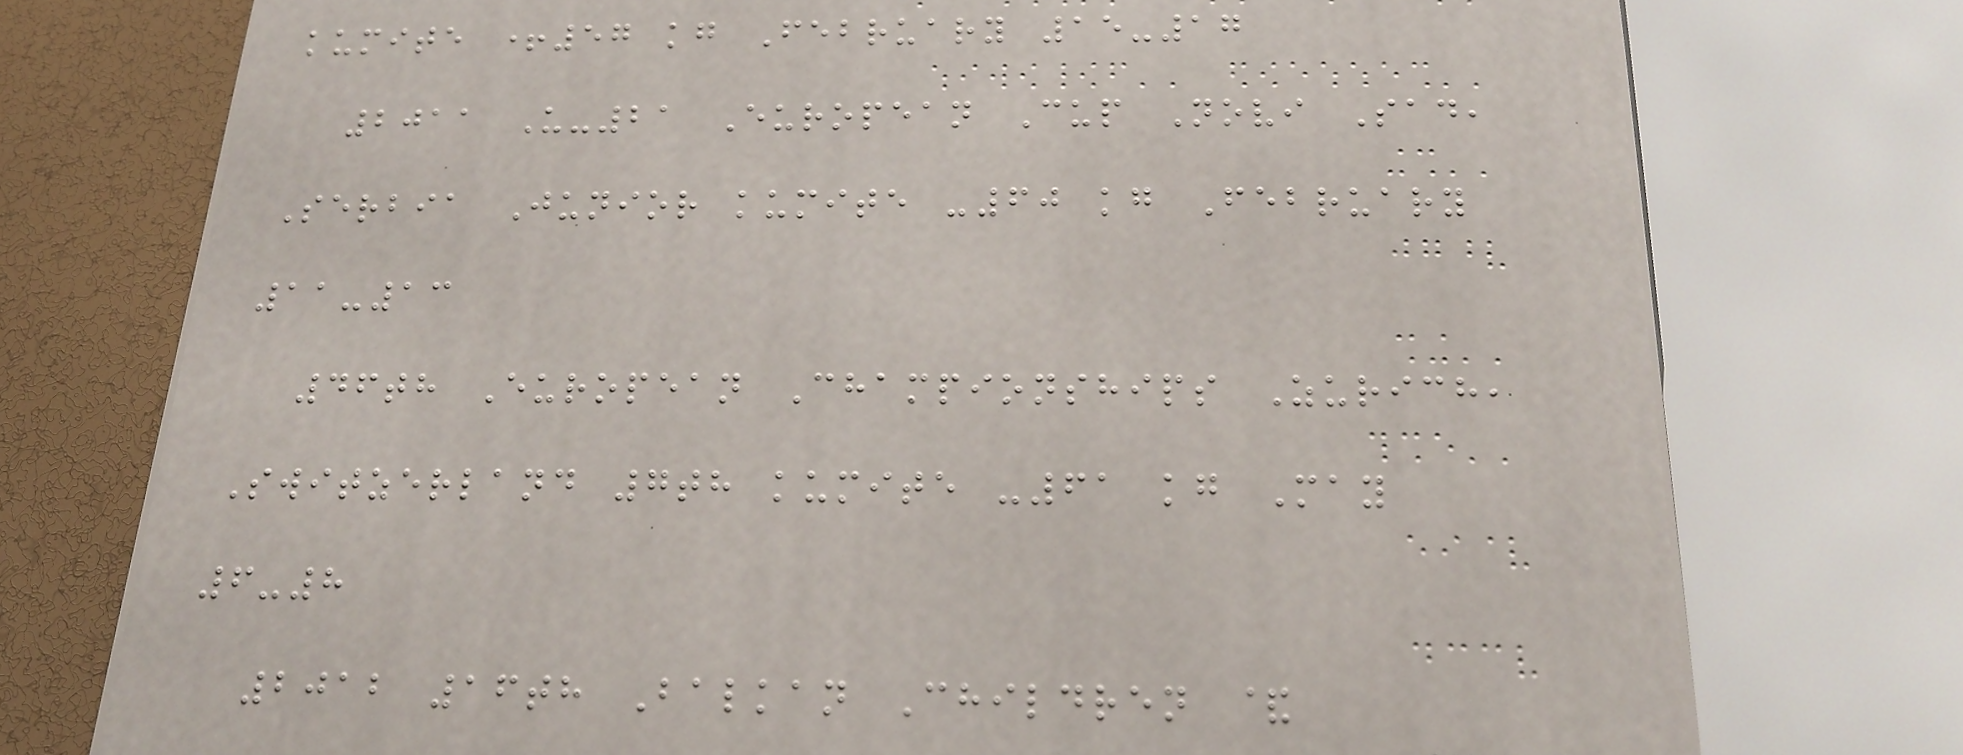kumite +57 kg February 15-17
2011 U-21 European Cup Novi Sad,
Serbia Junior kumite -60 kg February
11-13
46th European Championships Zurich,
Switzerland 7th kumite -61 kg May
6-8
2012 16th Balkan Children &
